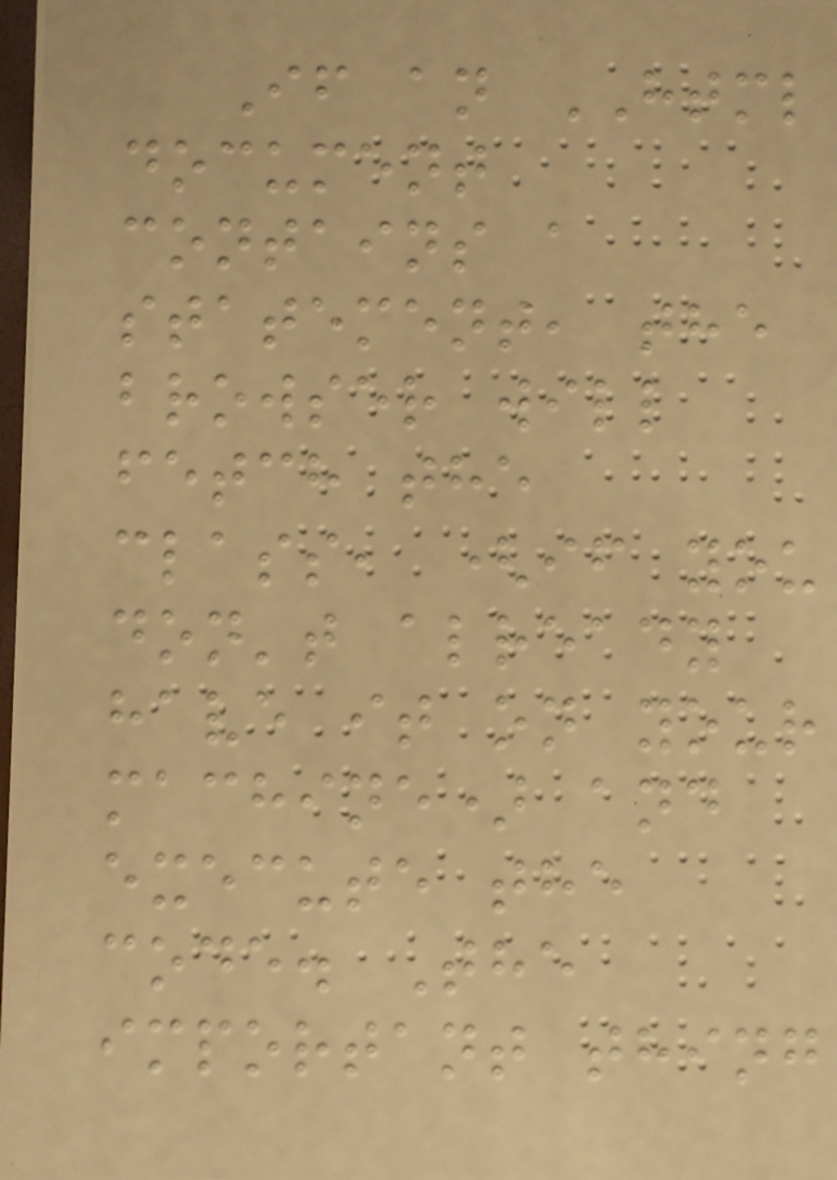If an HTML
document
contains a
statement, the
browser will
fetch the
class, (if you
don't already
have it on your
machine) and
execute the
code. The
important thing
